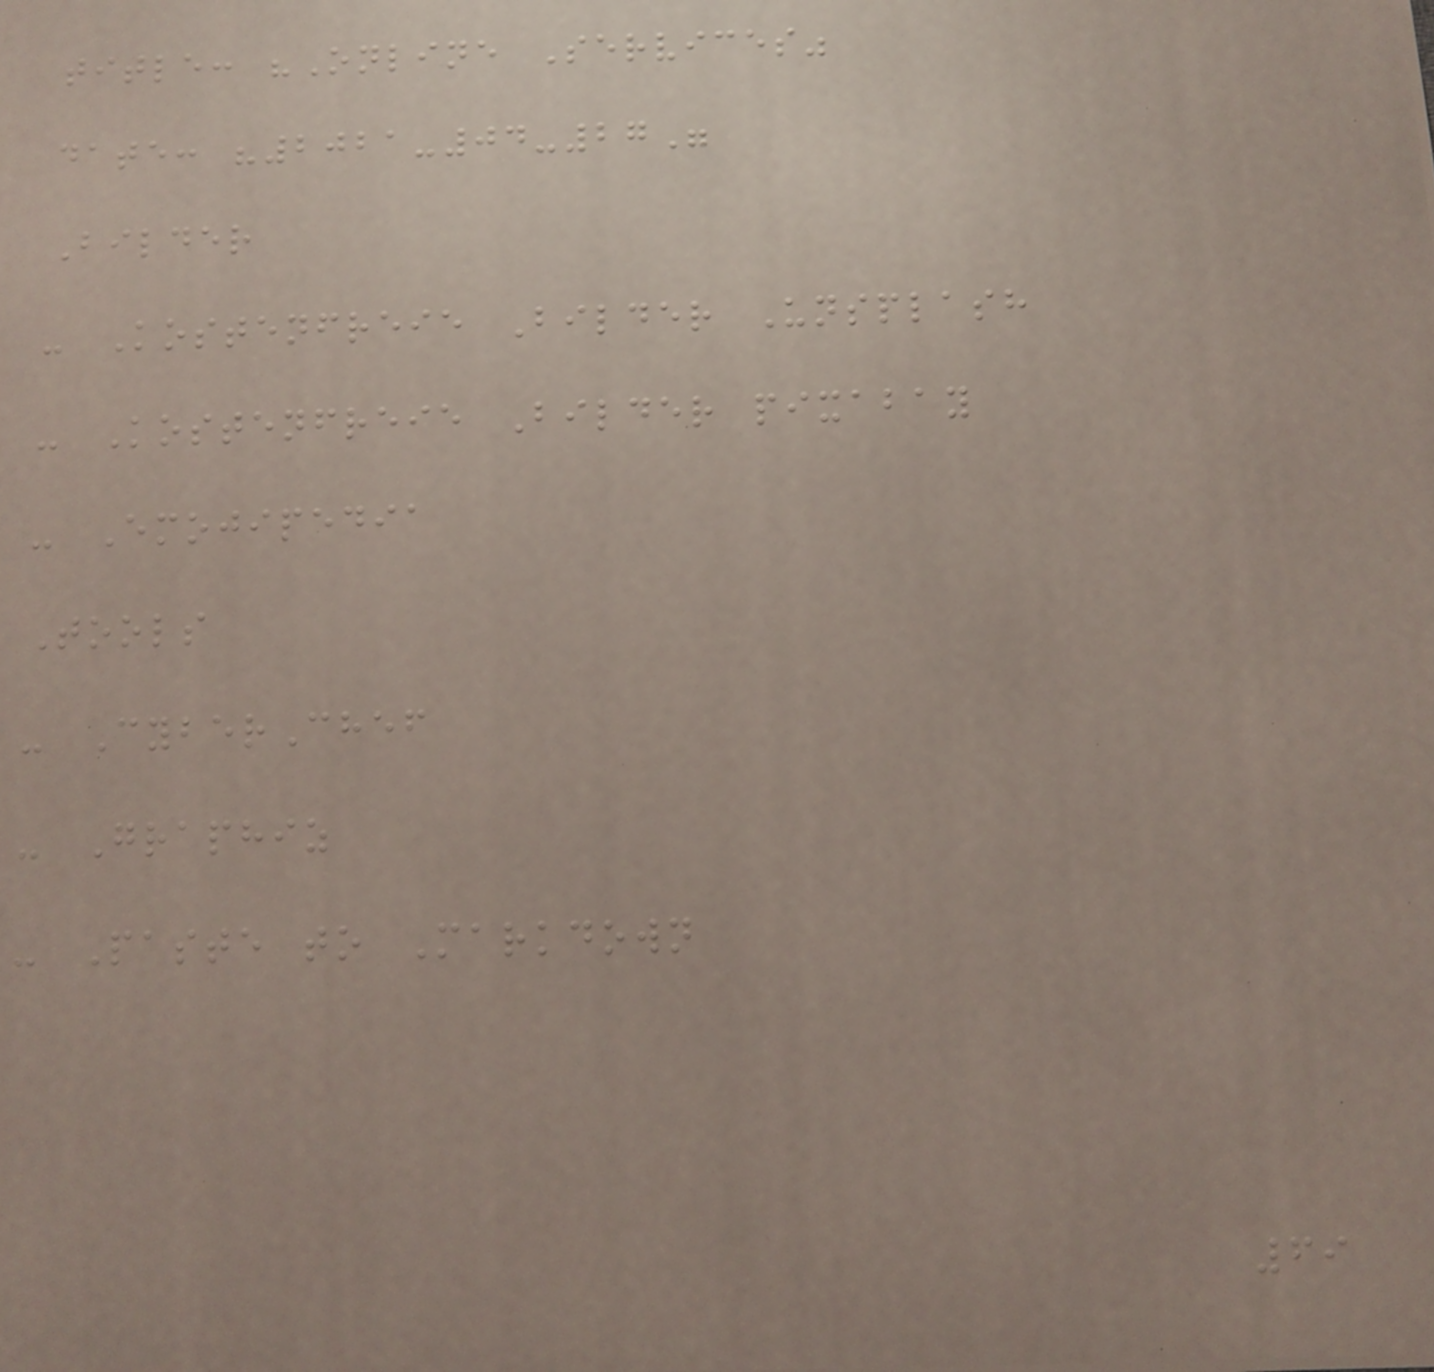title: "Online Services"
date: "2021-04-27"
Bilder
- Kostenfreie Bilder Unsplash
- Kostenfreie Bilder pixabay
- Emojipedia
Tools
- CyberChef
- Graphiz
- Paste to Markdown
69
